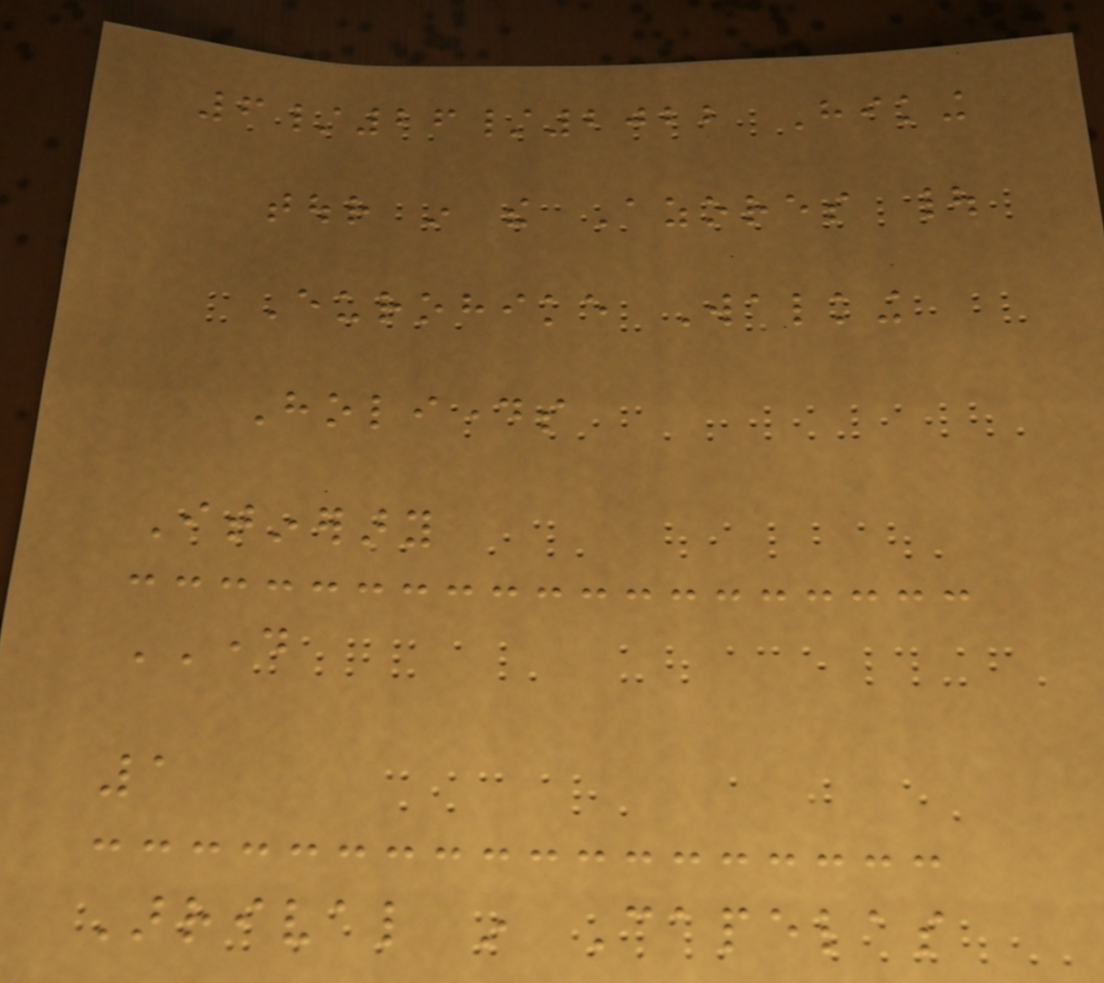6/26/2022 Hiking
tour in the Azores |
Eurohike Walking
Holidays
Itinerary
DAY
1
Arrival in Capelas
